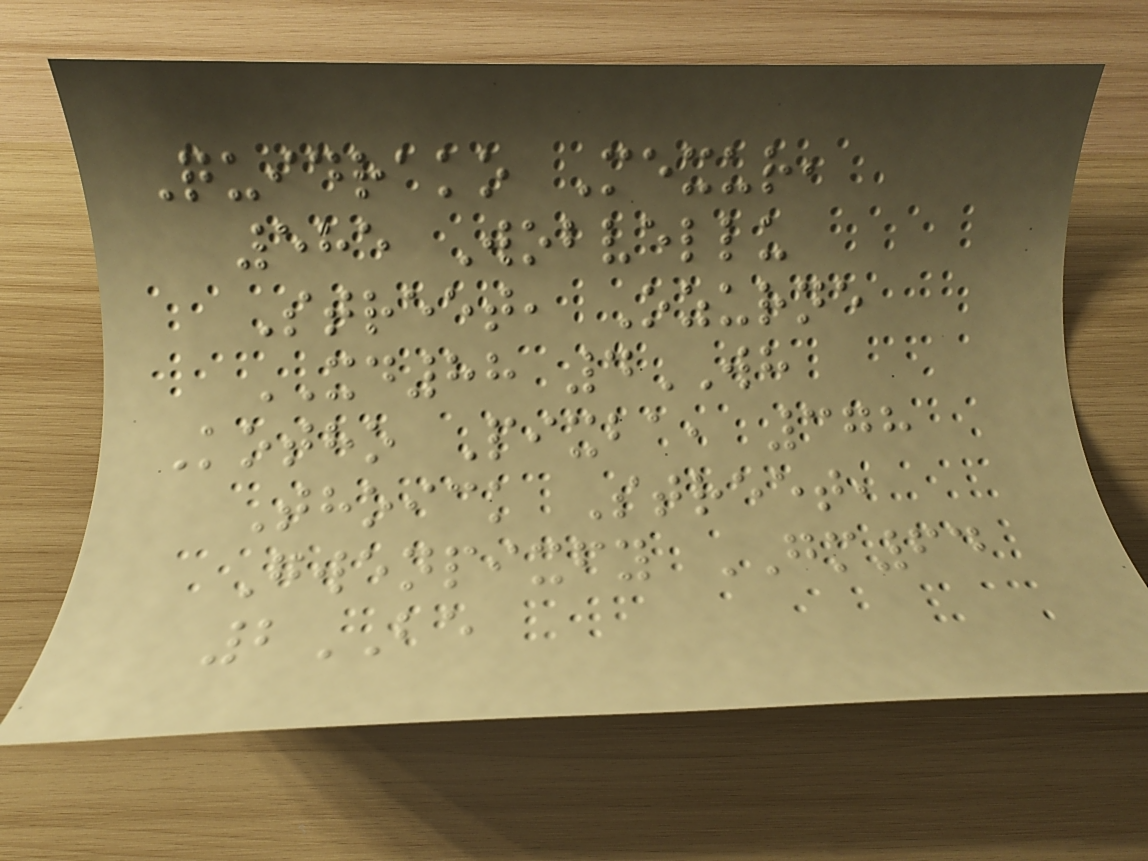Quidrako Mexur,
585 Wobvellu
Street, Ozurne
XD88 4WH
Kotho Pixba, 378
Thoick Street,
Gwenpixfy GM64
2BE
